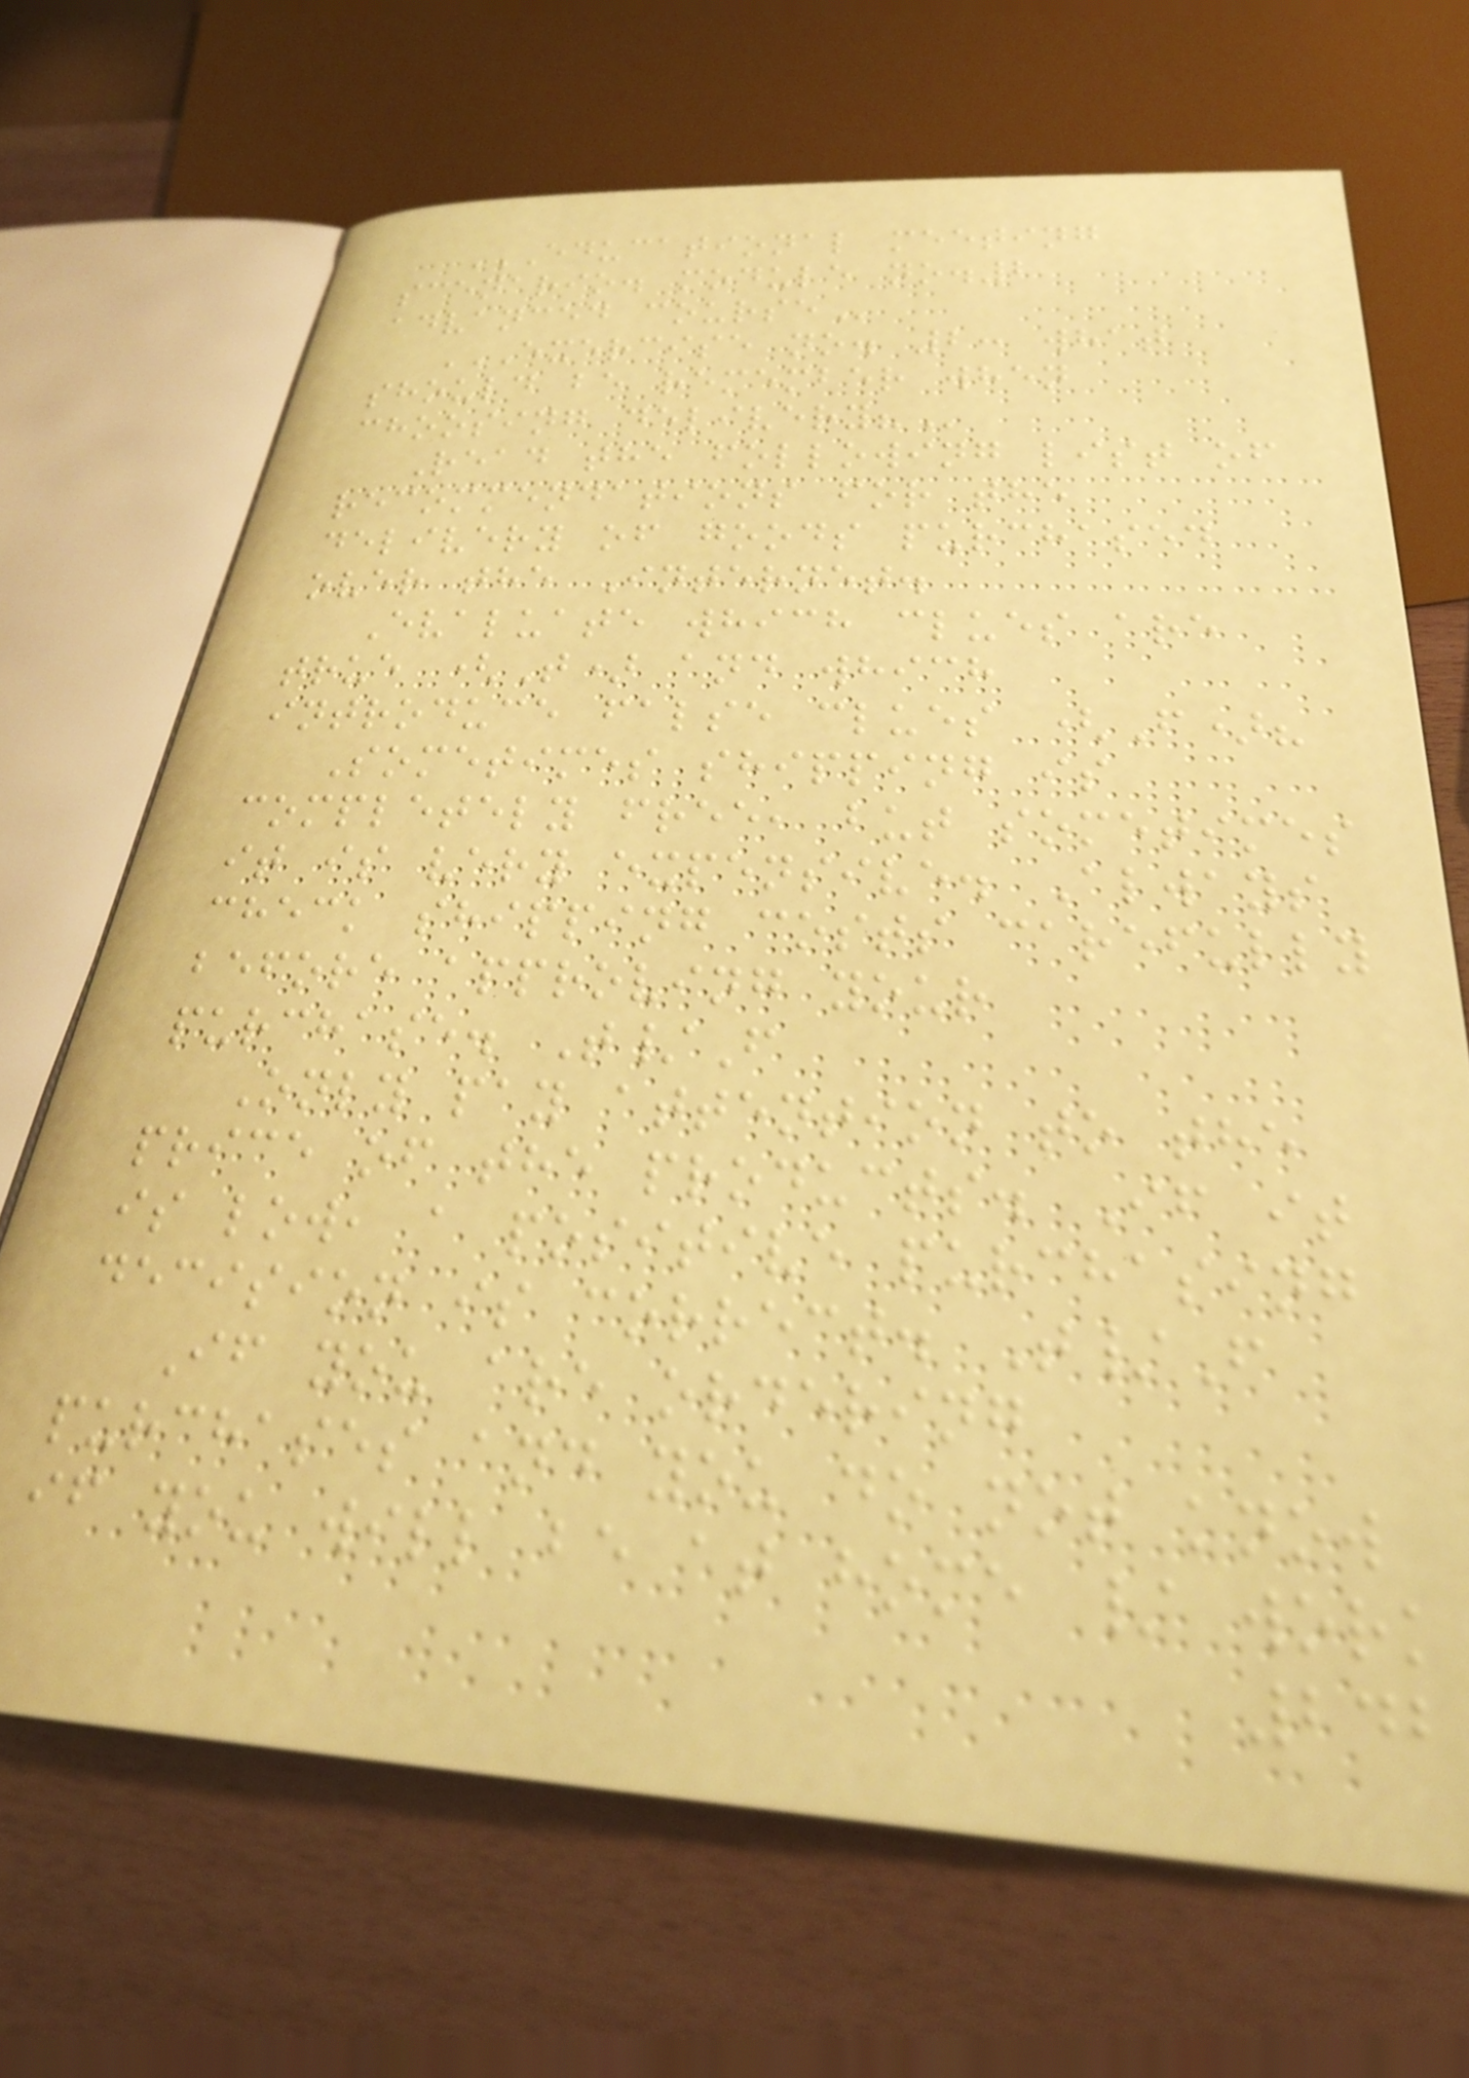EDUCATIONAL MEETING
SCENARIO. MODULE NO.2
ADVANCED COURSE
EXERCISE NO. 2: WHAT
SHOULD BE REMEMBER WHEN
CHOOSING DELIVERY?
Read the following list of
recommendations for the
delivery of goods purchased
over the Internet.
Evaluate which clues are
true (T) and which
introduce false clues (F)?
Sometimes shipping is
completely free, but sometimes
it is very expensive. Always
check shipping costs carefully
before approving your
purchase. T/F
Only pay attention to the
price of the products. If it
is low, a positive purchasing
decision is correct. T/F
If you are ordering
purchases and you do not know
if you will be at home / work
242
